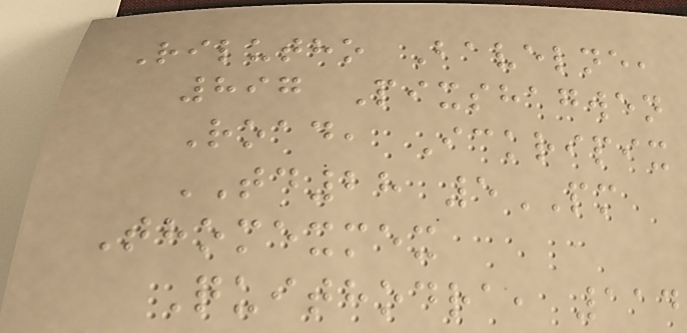Rilutho Bavelne,
897 Pixshagwen
Road, Ickripix
TD28 5PM
Thomexmex
Quithodra, 114
